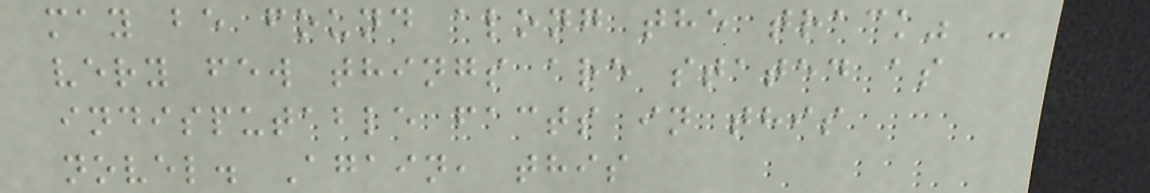may be found along the track" -
very few things are stated as
indisputable facts in this
novel. Again, this
